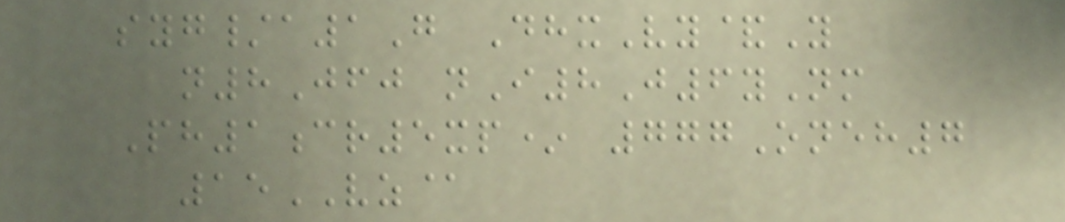syg/a1G DhxVy&Y
n8Jfj nI8J6yNm
Ph1cr5xp* 777Oneh7
15VZ@
